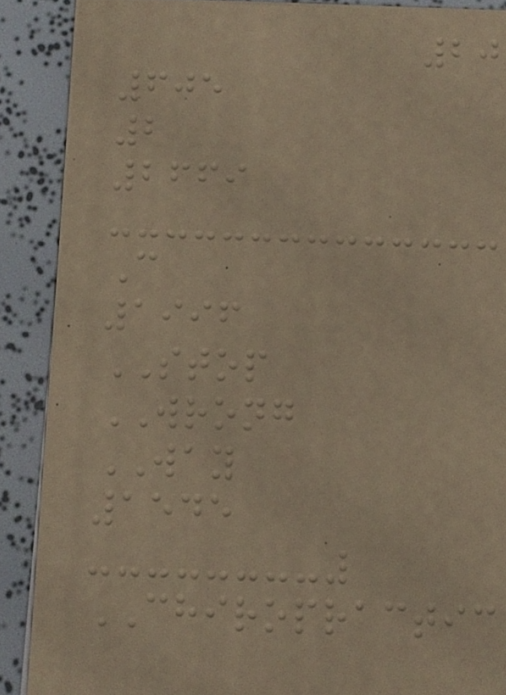20
605
2
2669
C
1996
STOP
WRONG
WAY
1545
CHIROPRACTIC
